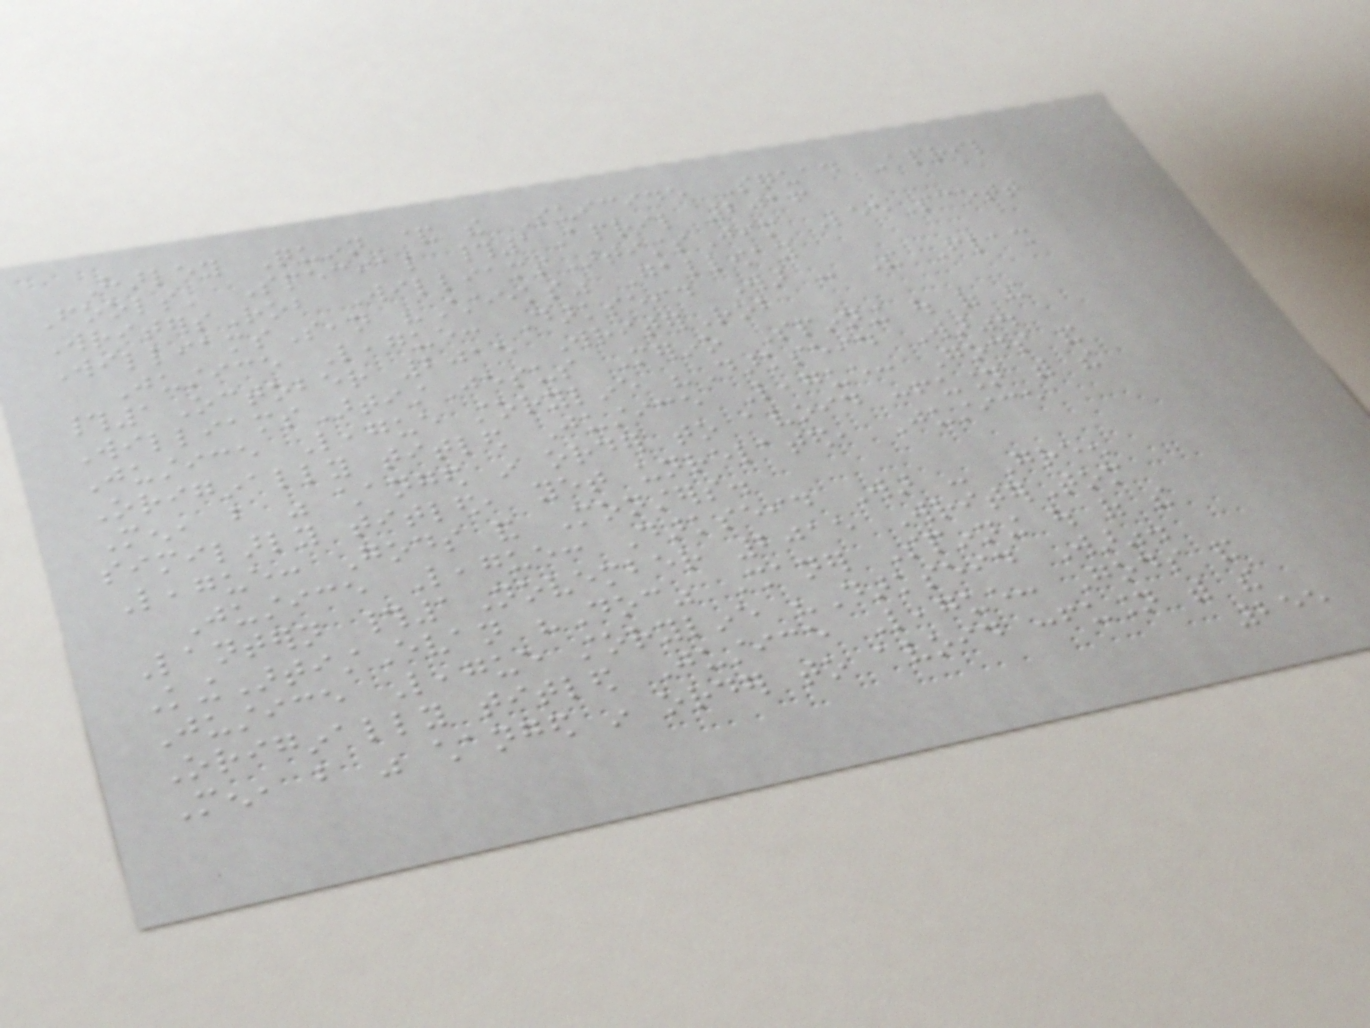Harley Quinn & the Suicide Squad April
Fools' Special #1April 2016
WritersRob WilliamsArtistsJim LeeScott
WilliamsSean "Cheeks" Galloway
Justice League: Darkseid War - The Flash
#1October 2015 WriterRob
WilliamsArtistJesus Merino Spinning out of the
Justice League storyline "Darkseid War".
Originally titled Justice League: Gods and
Men, but was changed in order to avoid confusion with the
similarly titled, yet unrelated, Justice
League: Gods and Monsters.
Justice League: Darkseid War - Green
Lantern #1November 2015 WriterTom
KingArtistEvan "Doc" Shaner Spinning out of the
Justice League storyline "Darkseid War".
Originally titled Justice League: Gods and
Men, but was changed in order to avoid confusion with the
255
